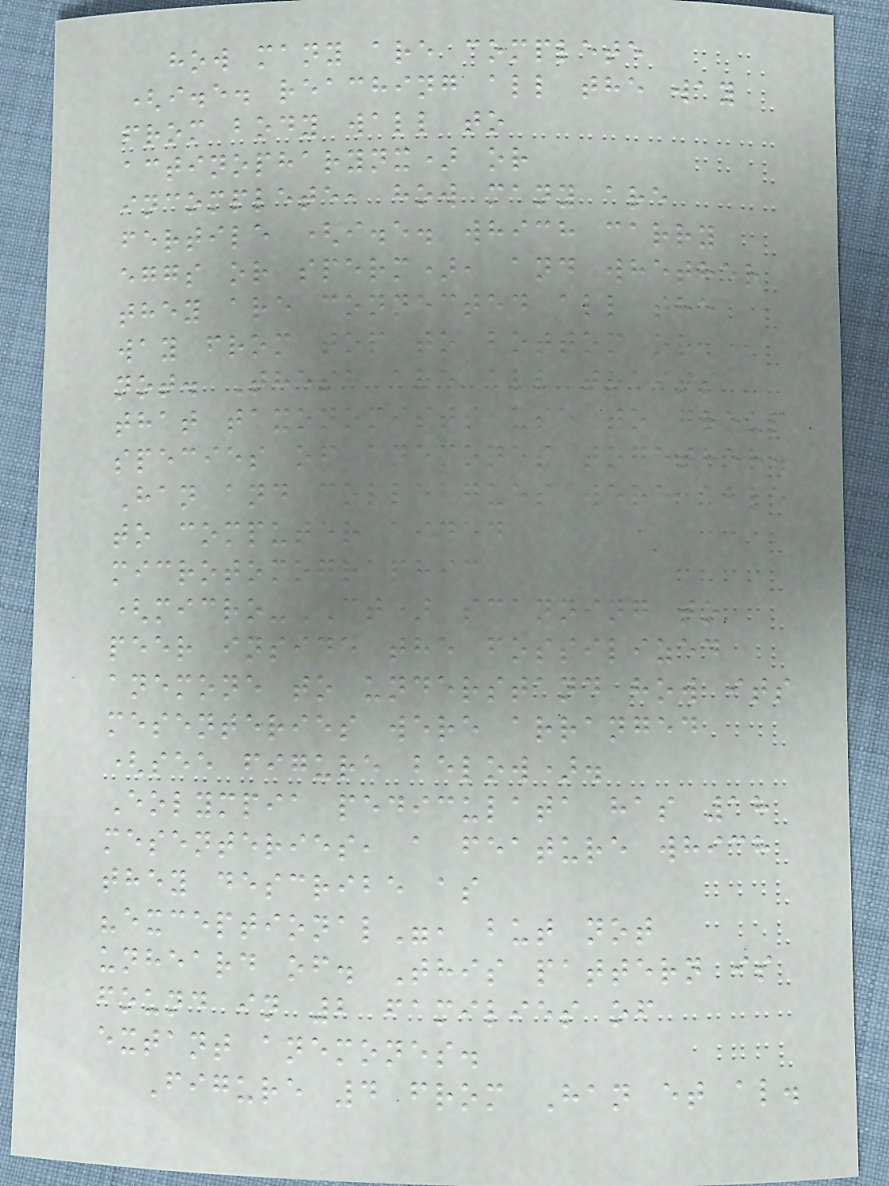how many are complete
(i.e. reaching all the way
from body wall to
actinopharynx) or
incomplete, how many are
fertile (i.e. which carry
eggs or sperm), and whether
they are connected all the
way from top to bottom or
not. These are all traits
that taxonomists use to group
species of anemones together.
Han and colleagues were able
to computer aided
microtomographic
(micro-CT) scanning to
peer inside the fossilized
anemone to understand how its
mesenteries were arranged
(see figure below).
Eolympia pediculata has 18
mesenteries, a feature which
they describe as
"exceptional", but not
unheard of. This pattern is
found in 2 families of
extant anemones.
Figure 4 from Han et al.
